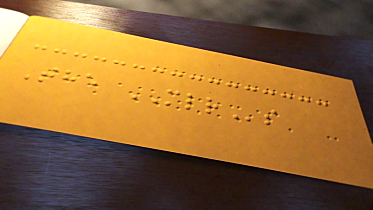The MLRs
